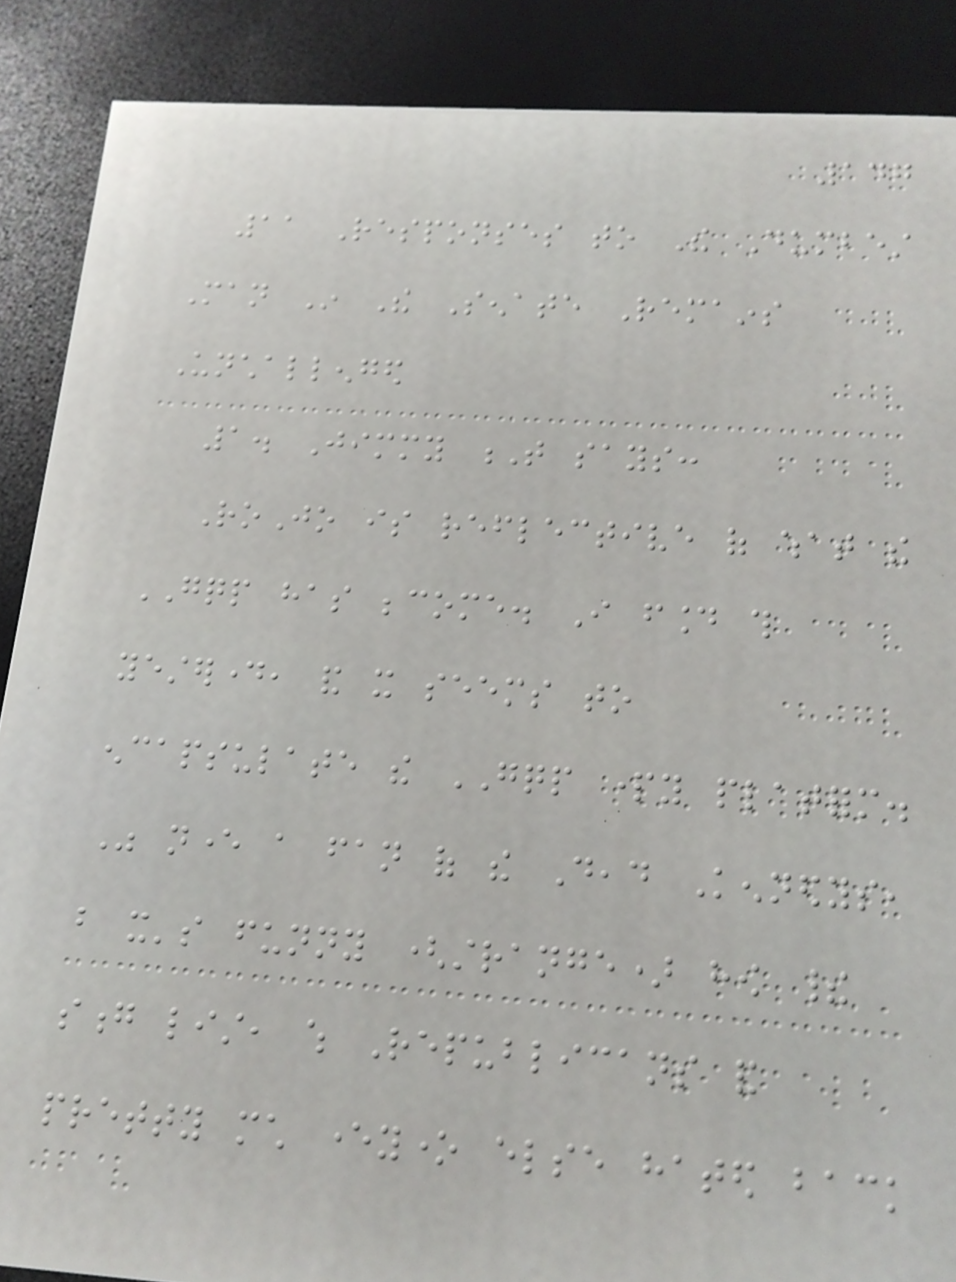147
11 Responses to The Dumbest
Man In The Senate Remains
Unchallenged
1. Jimmy T says:
RoJo is reflective of what the
GQP has become. I found this
yesterday, and it seems to
encapsulate the GQP party platform.
Was never a fan of the Dead Kennedys,
but it's funny (strange) how their
song list, which Republicans and
pretty much everyone else hated back
